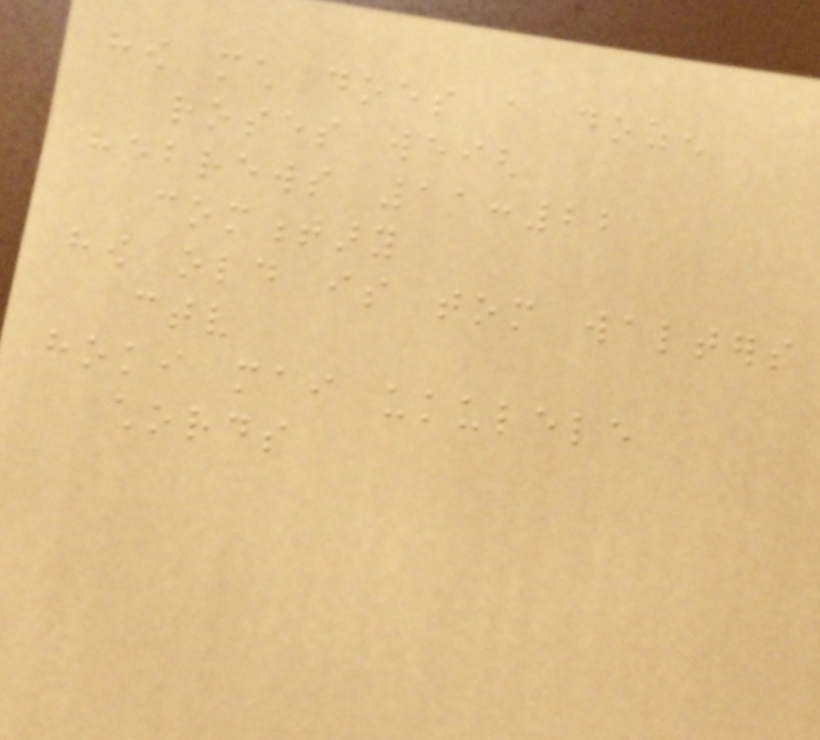how much does a dozen
roses weigh
hebrews 11:22
commentary
how old is tom walters
ctv
hoki mai ukulele
chords
